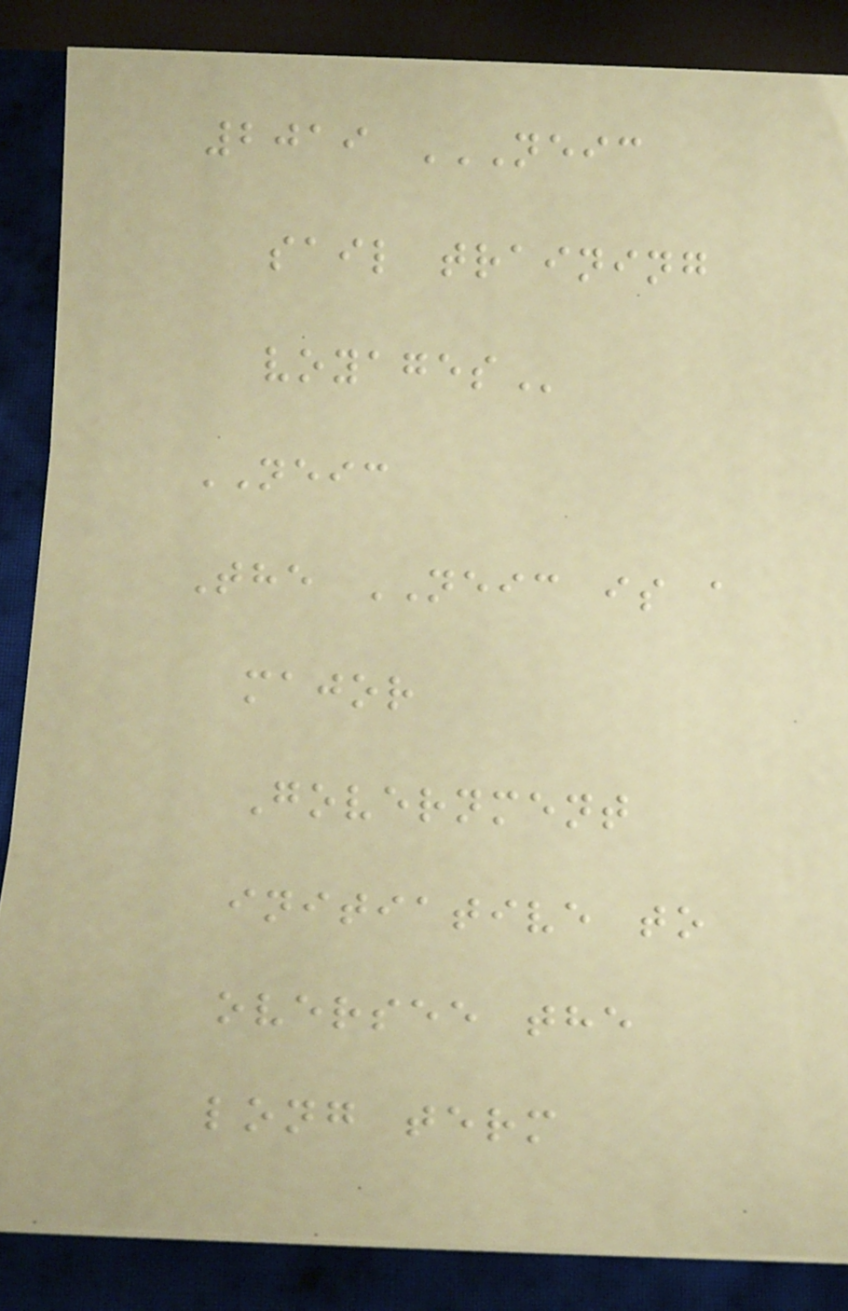2019 NEIC
SAIL TRAINING
VOYAGES
NEIC
The NEIC is a
major
Government
initiative to
oversee the
long term
